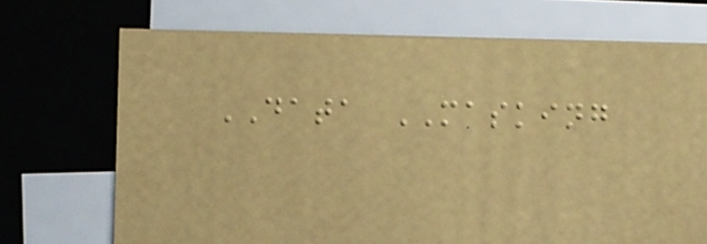DATA MASKING
